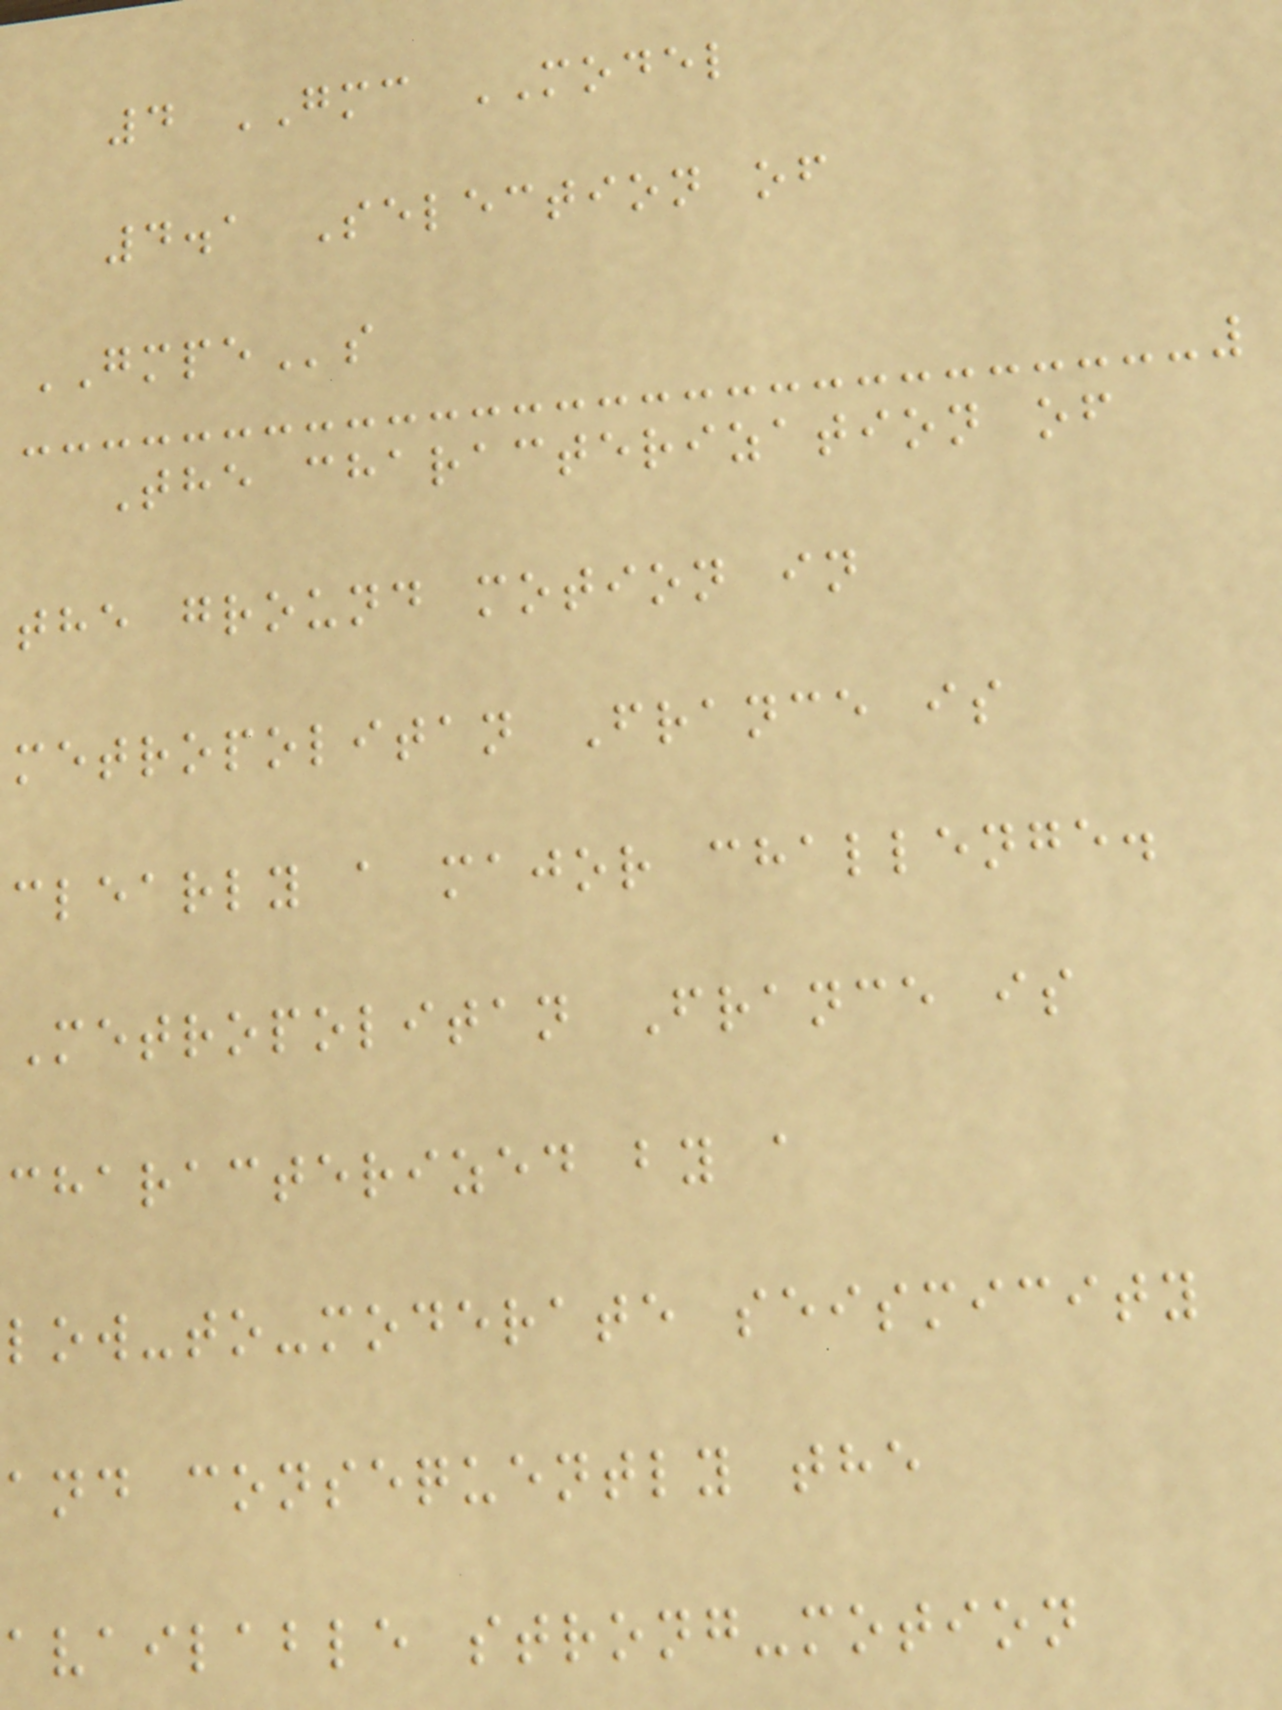4 GMC MODEL
4.1 Selection of
GMPEs
The characterization of
the ground motion in
metropolitan France is
clearly a major challenge.
Metropolitan France is
characterized by a
low-to-moderate seismicity
and consequently the
available strong-motion
